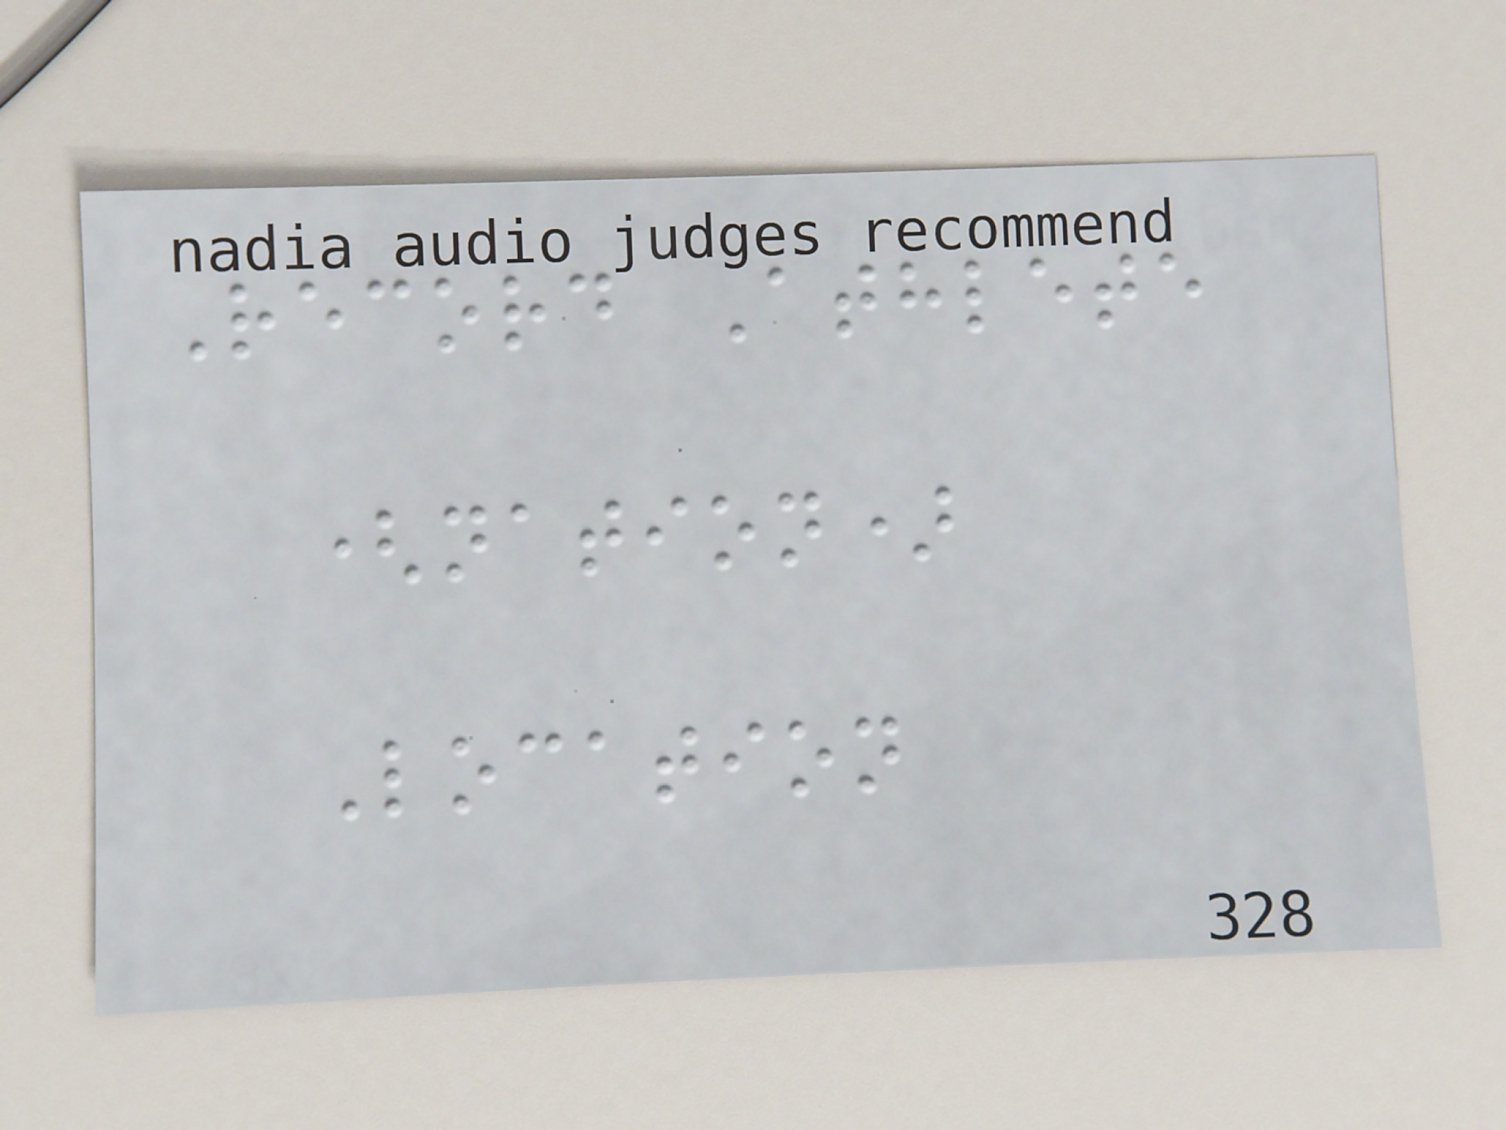Record Athlete
(nation)
Location
